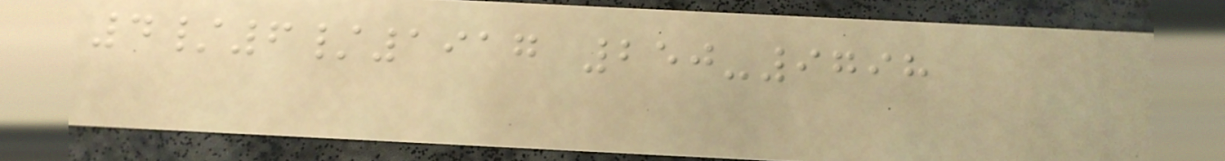4/6/1917 250-9798
